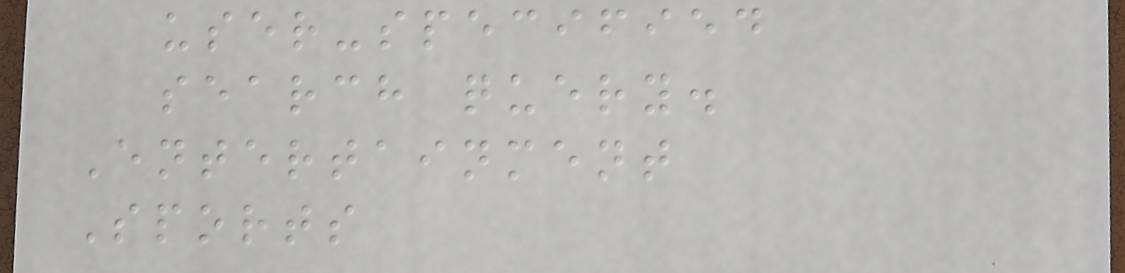user-specified
search query.
Entertainment
Sports
